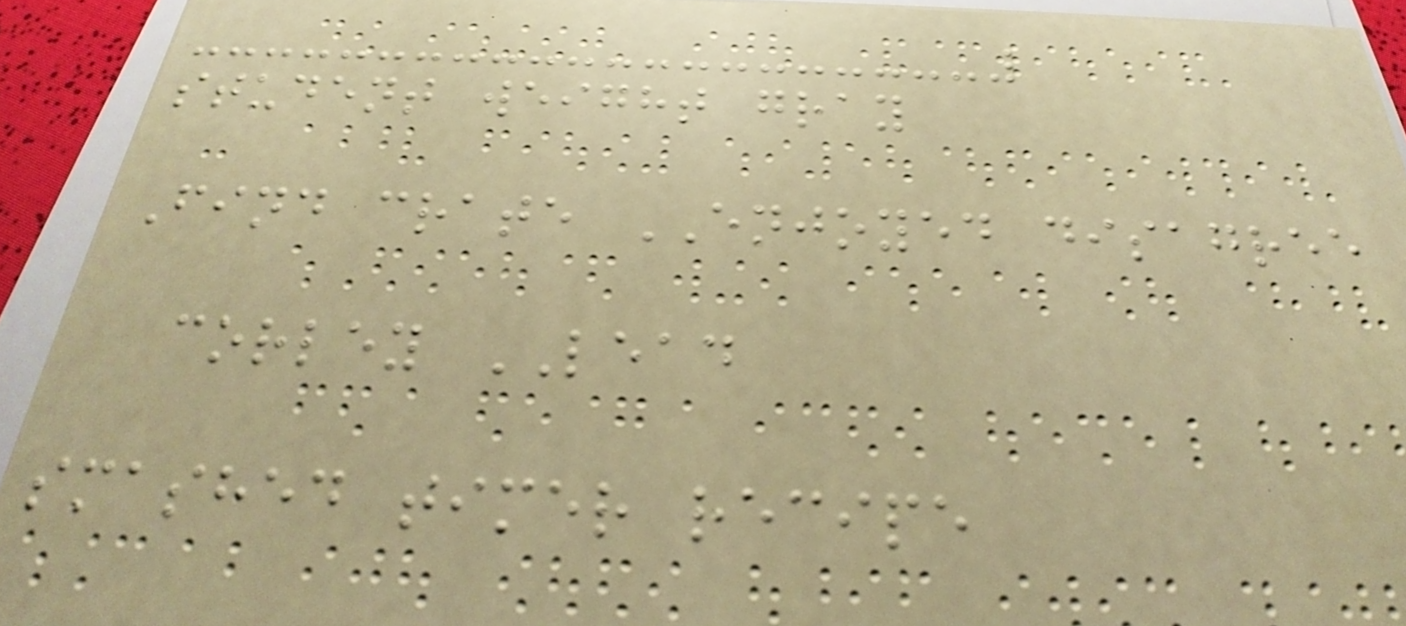student weight gray
Find crate ENJOYED disagree
corley LEAD
smashed timer recipe
